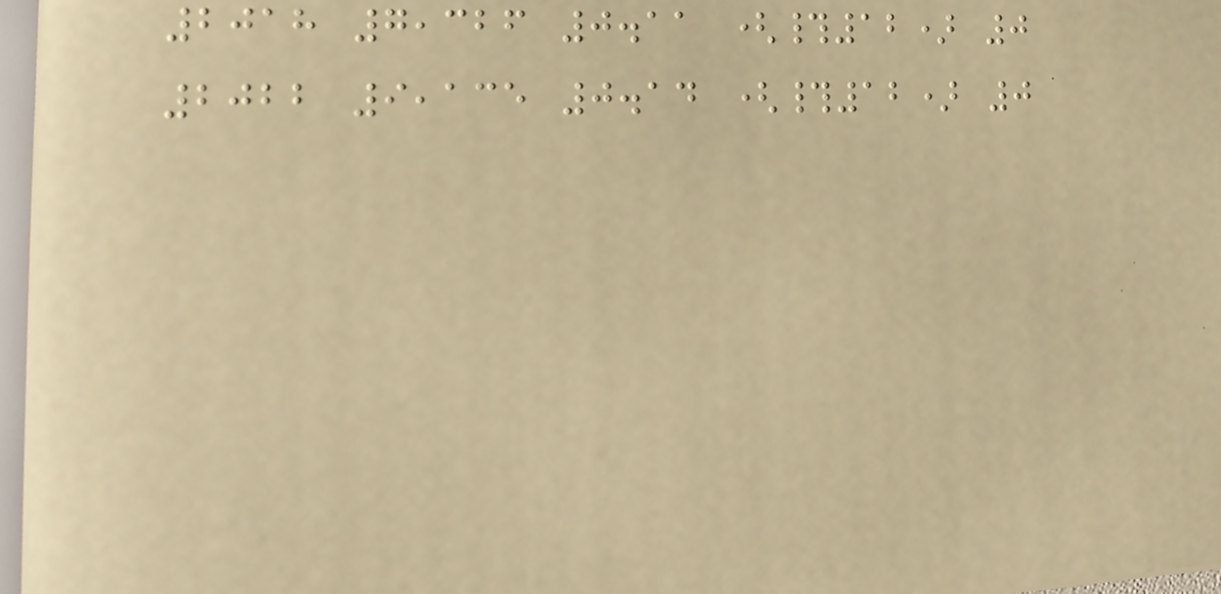2018 7,326 0.11 (#12) 0
2022 9,135 0.14 (#12) 0
